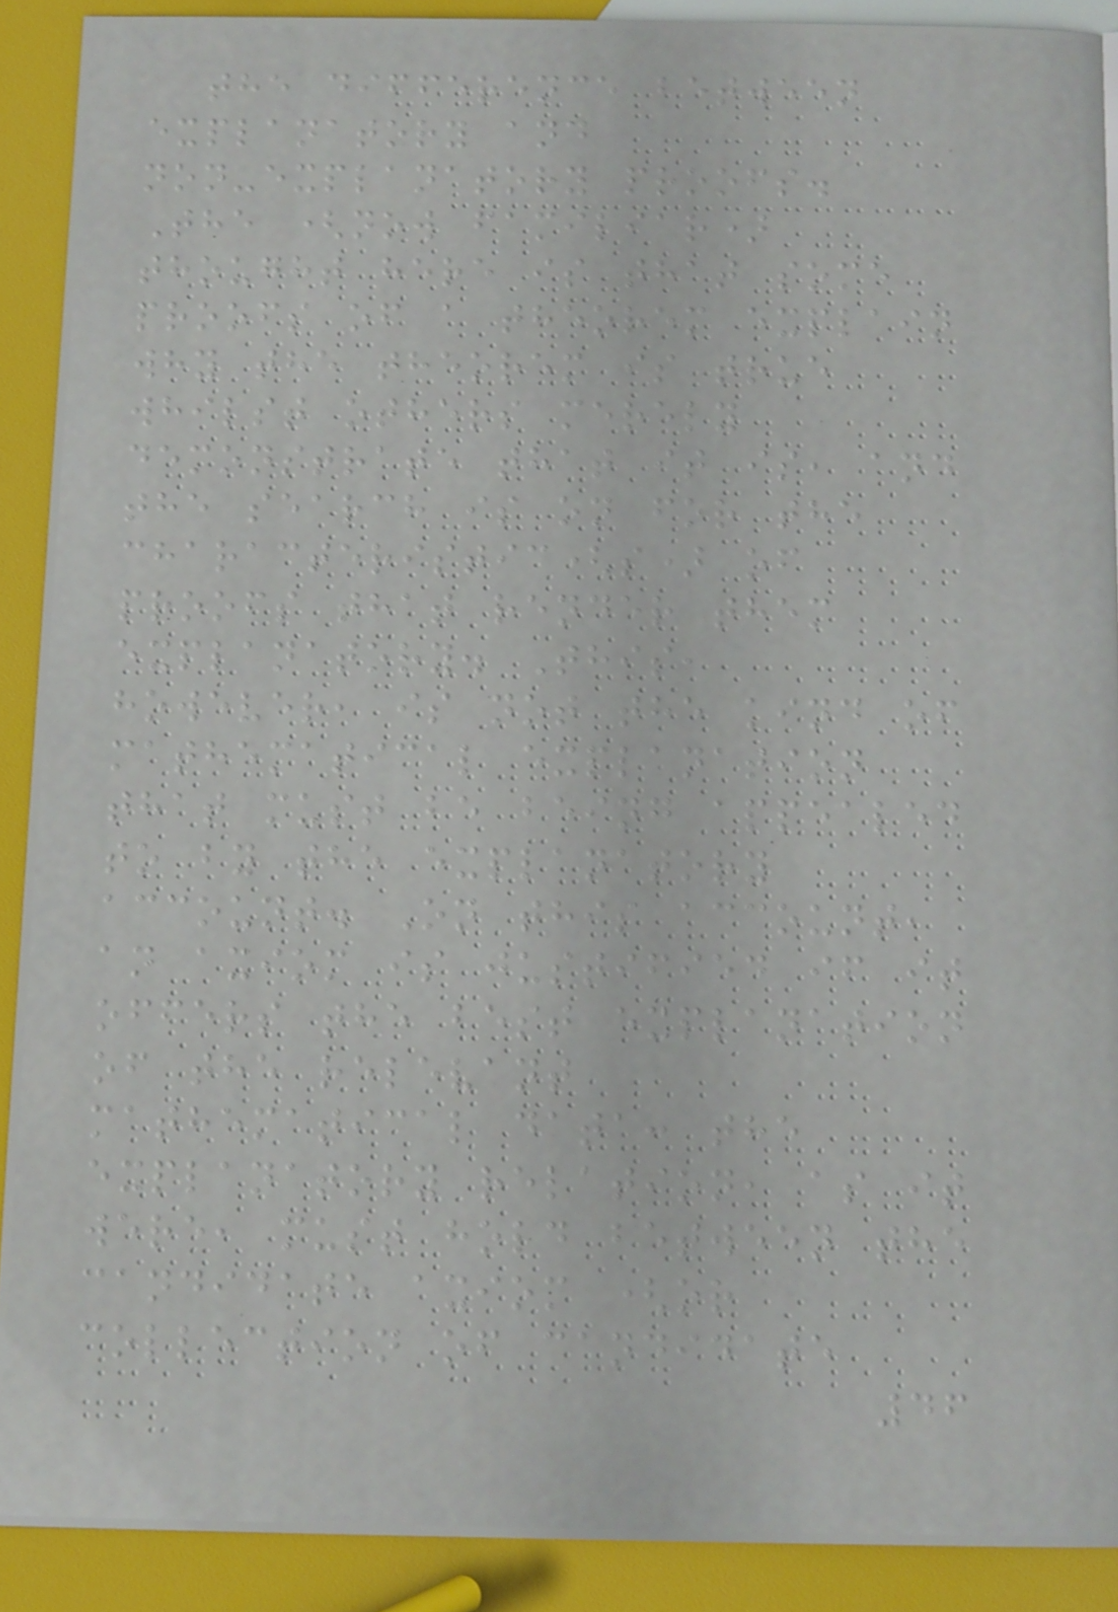the difference between
explanatory and
non-explanatory proofs.
The (now familiar)
thought here is that some
proofs of a theorem explain
why the theorem is true
whilst others merely
demonstrate that it is, and
the search is on for the
characteristic(s) of
proofs that render them
explanatory. This,
however, is not the kind of
mathematical explanation
that must be being appealed
to by the explanatory
account. On this account,
an axiom is justified if it
offers the best explanation
of the relevant
mathematical data: the
explanatory relation, as it
were, must hold between the
candidate axiom (or
collection of candidate
46
